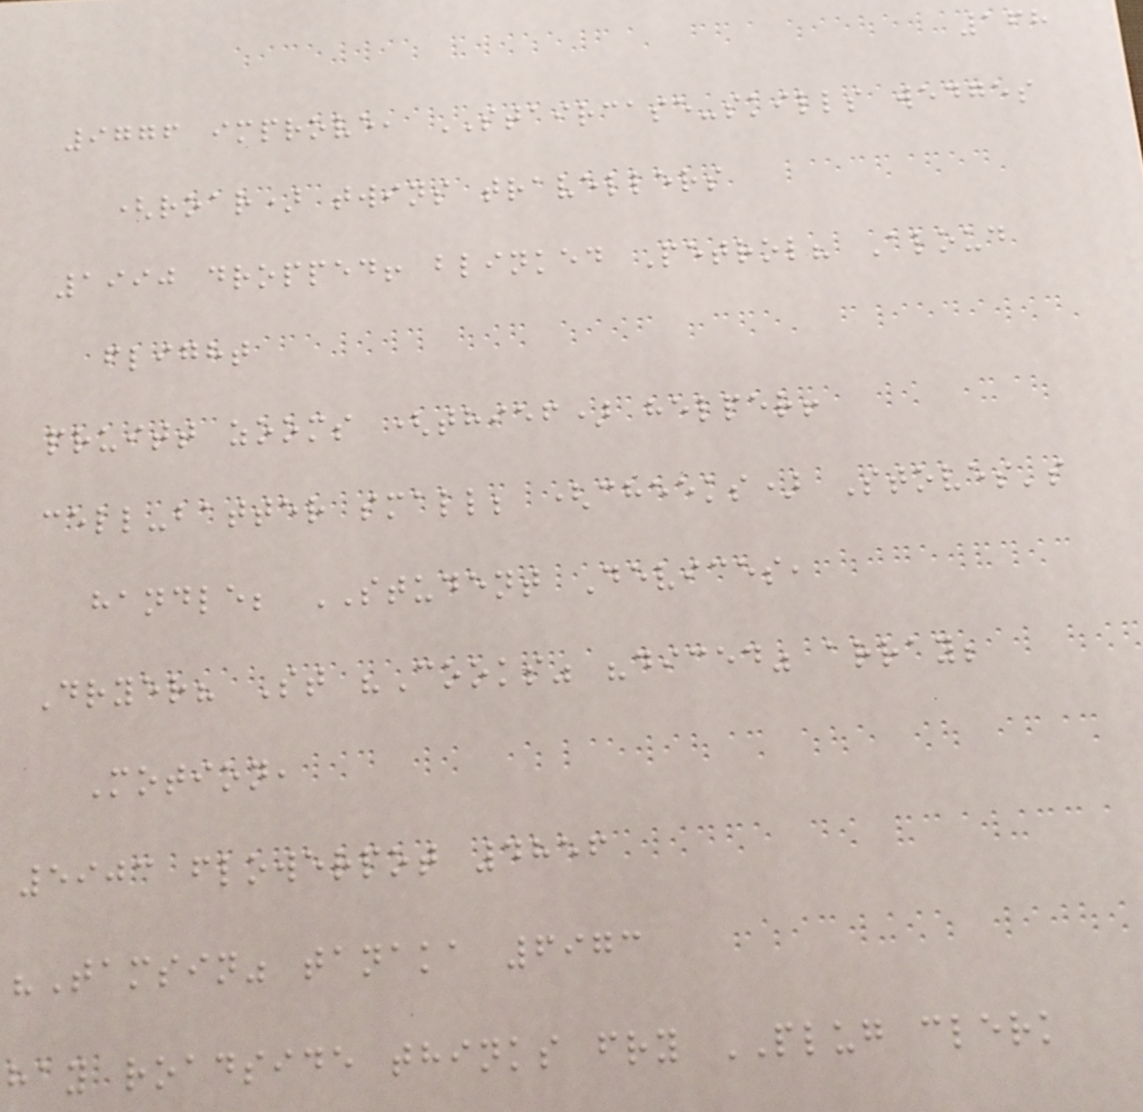168
9776 improve, STAIRCASE-skills wedges
(roar) twins travellers
1990 dropped! blinked Petrol? Aloud
flight
pruitt zooms (thief) helper!
cell-batter small; (cheeks) Stoves's
handle; STUDENT Devices,
Dryer? St "Cooks" "diced" array;
Motion,
5903 flowerpot 4856
"Tamsin" tanaka 6973
hay roadside thinks fry PLUG clerk
